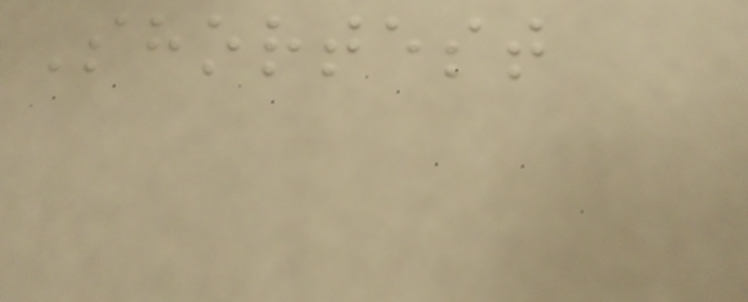Shortest
